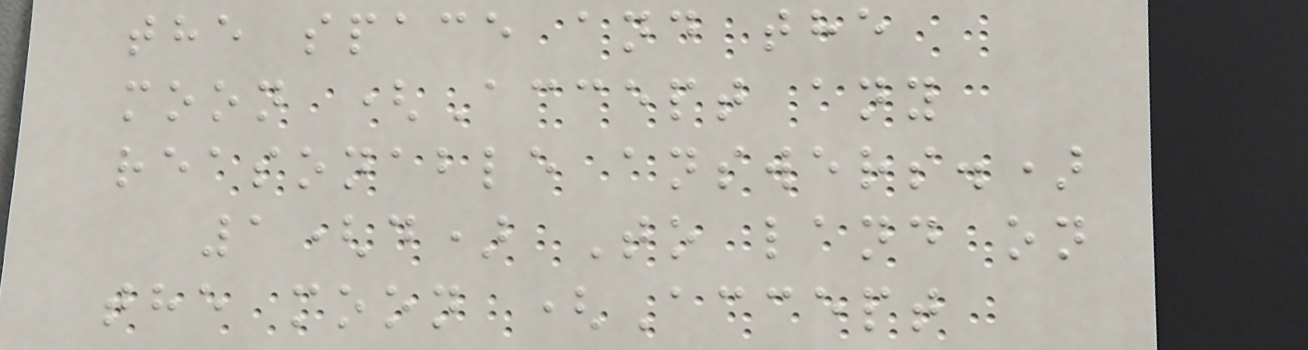the space and the
moon (Accept any
reasonable answers.)
1(d) To land on
the moon (Accept
